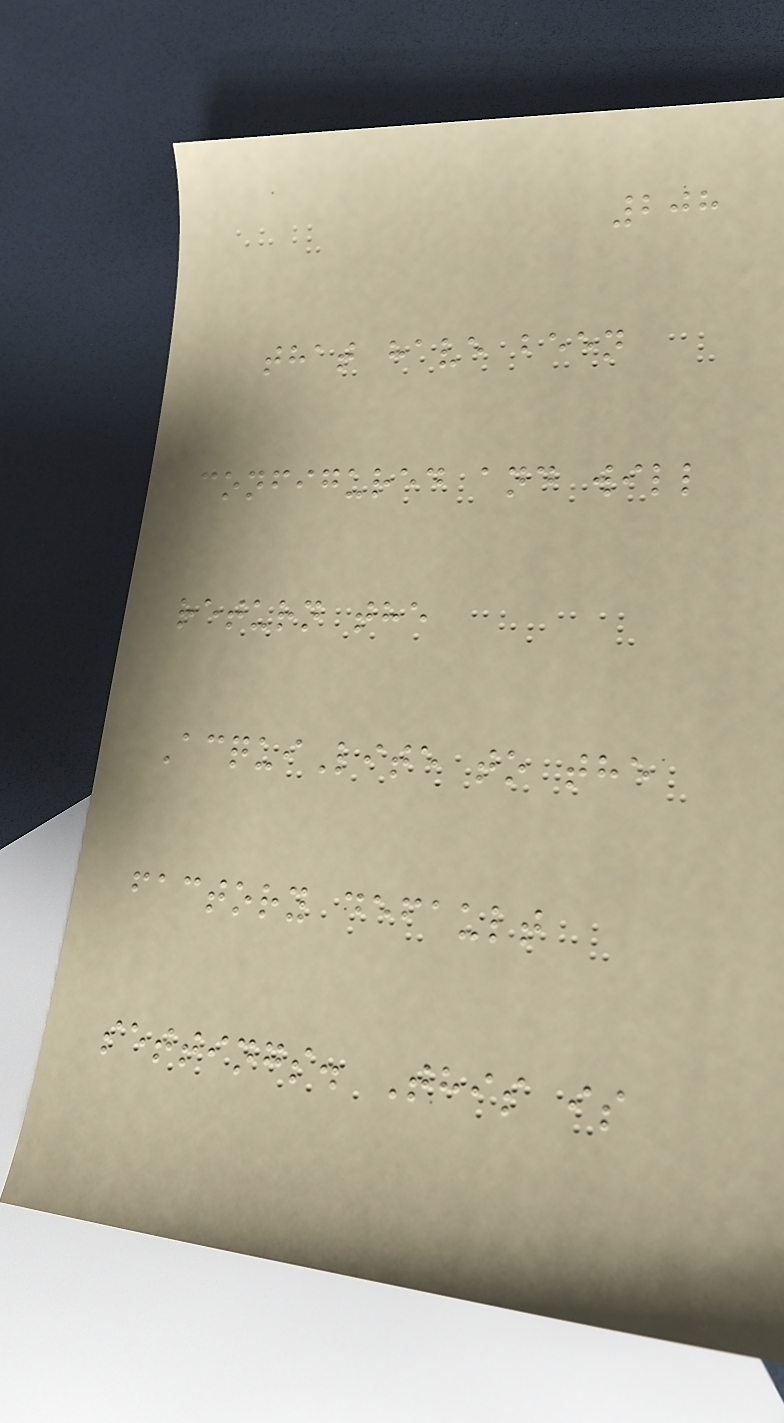208
that have been
configured and will
return the
AcquiLite to the
factory default
settings. This is
